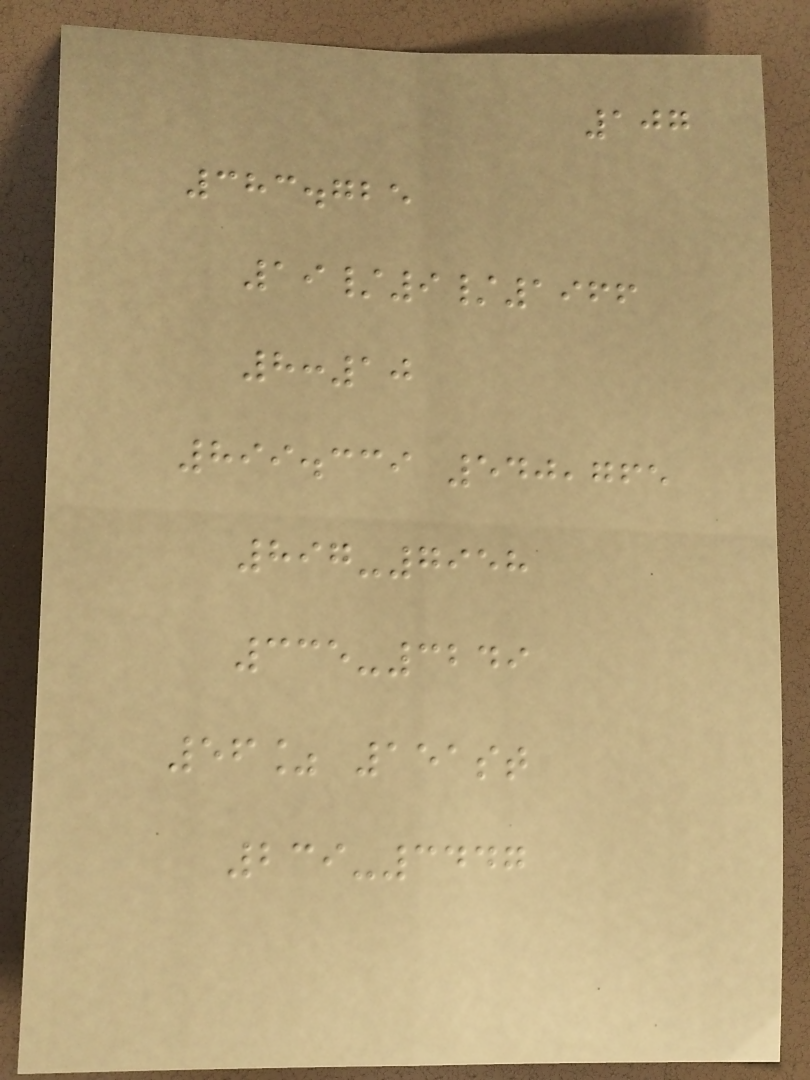107
383.725
19/9/1966
8:10
899.339 540,765
897-7958
335-3249
56% 151st
239-3447
